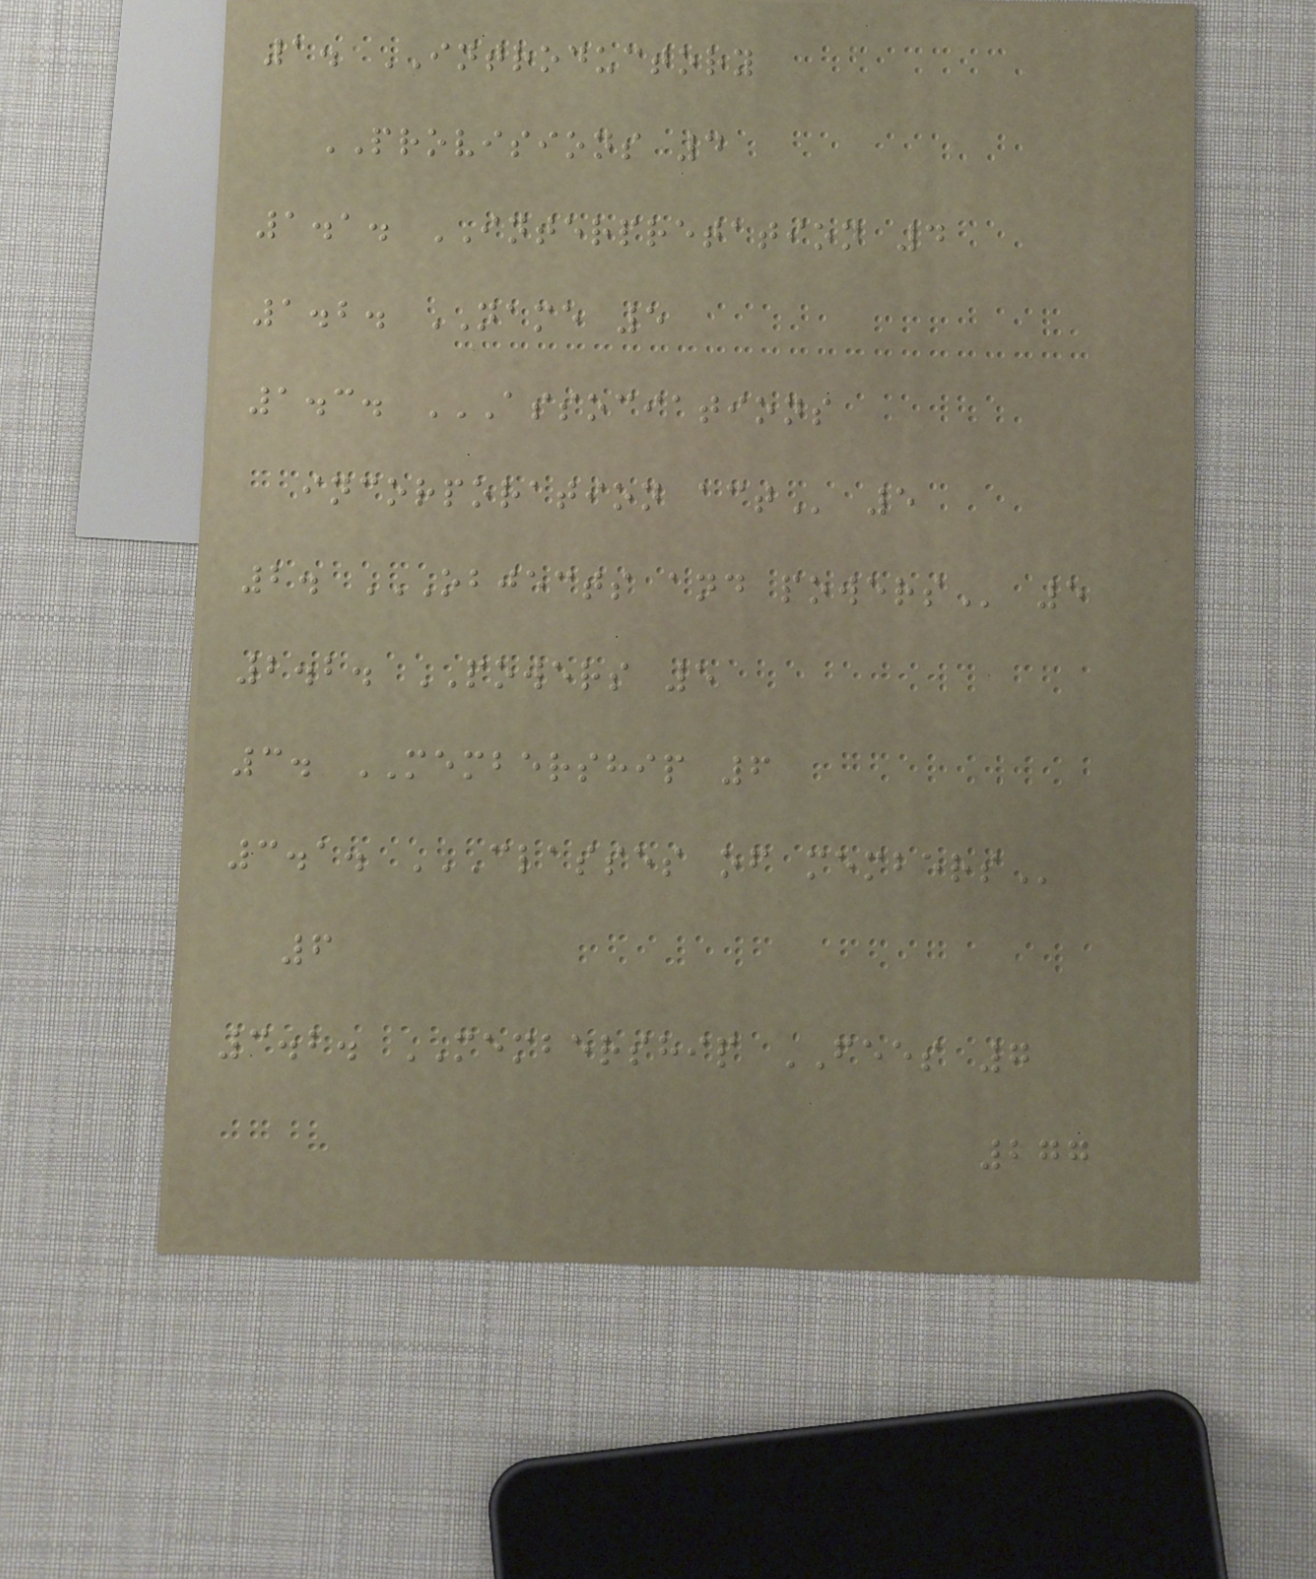1. INTRODUCTORY
PROVISIONS 4
1.1. INTERPRETATION 4
1.2. NAME 5
1.3. ASSOCIATIONS
INCORPORATION ACT 5
2. OBJECTS AND POWERS 5
2.2. POWERS 5
3. MEMBERSHIP 6
3.1. CLASSES OF MEMBERS
6
3.2. MEMBERSHIP FEES 7
277
